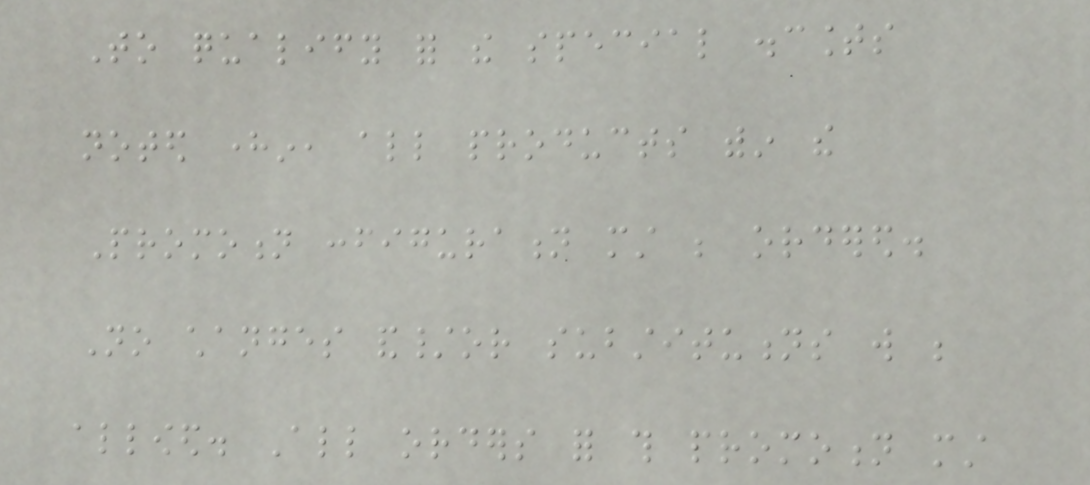To qualify for the special discounts
noted herein, all products within the
Promotion configuration must be ordered.
No changes and/or substitutions will be
allowed. All orders for this promotion must
